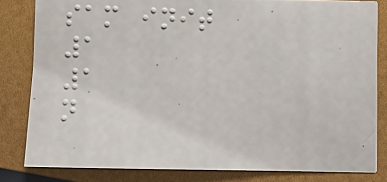sam init
1
1
n
